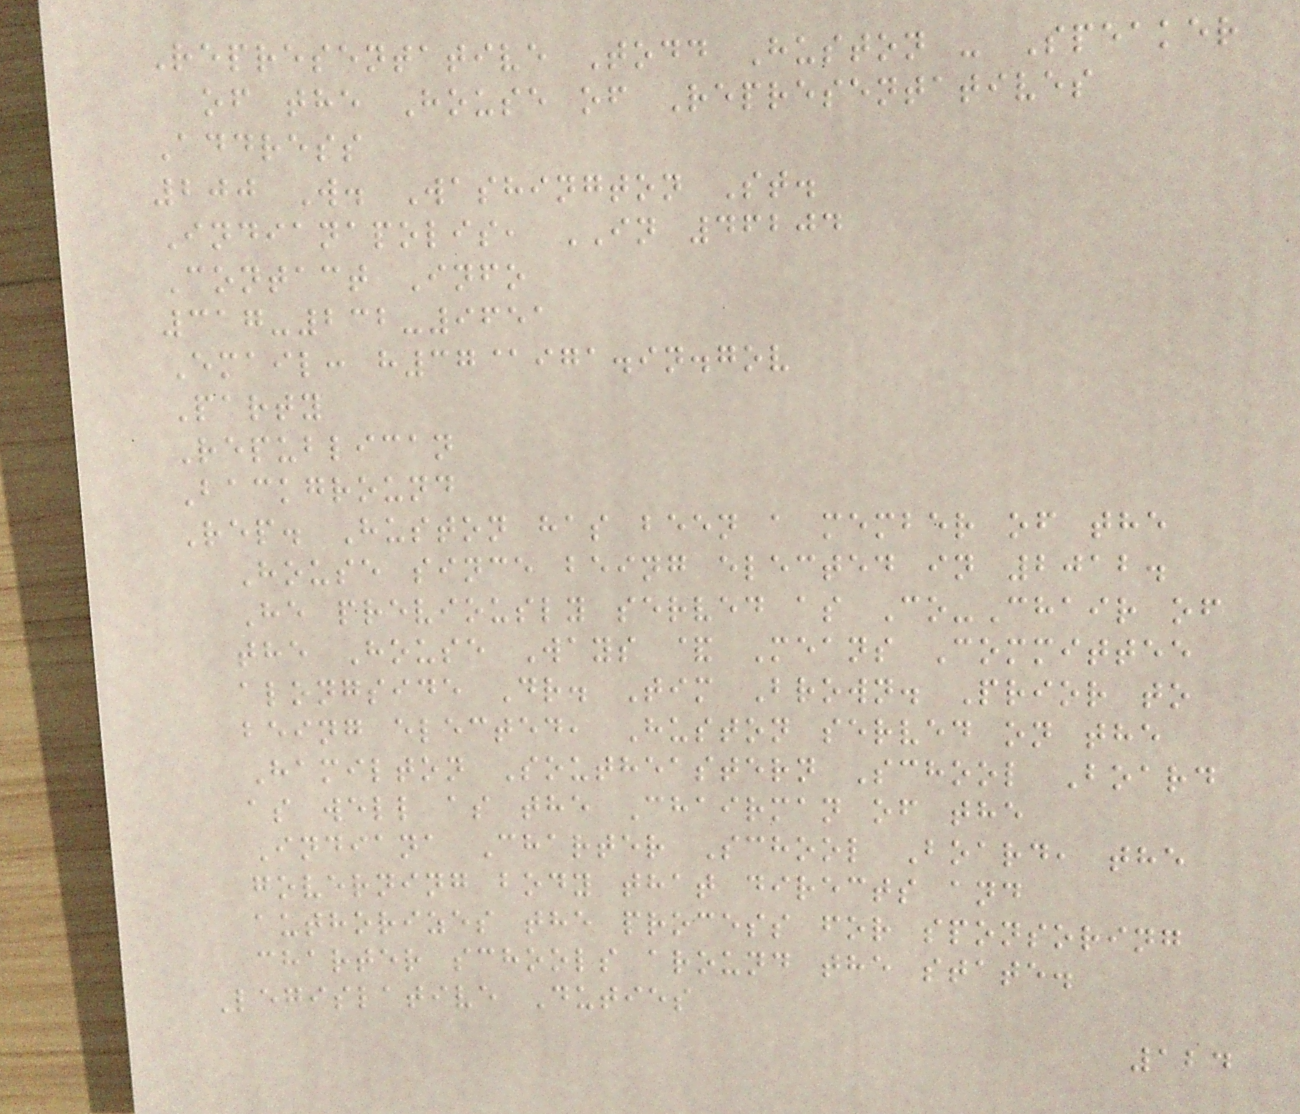Representative Todd Huston - Speaker
of the House of Representatives
Address
200 W. Washington St.
Indianapolis, IN 46204
Contact Info
317-232-9651
Email: h37@iga.in.gov
Party
Republican
Background
Rep. Huston has been a member of the
House since being elected in 2012.
He previously served as Co-Chair of
the House Ways & Means Committee
alongside Dr. Tim Brown. Prior to
being elected, Huston served on the
Hamilton Southeastern School Board
as well as the Chairman of the
Indiana Charter School Board, the
governing body that directs and
authorizes the process for sponsoring
charter schools around the state.
Legislative Duties
124
